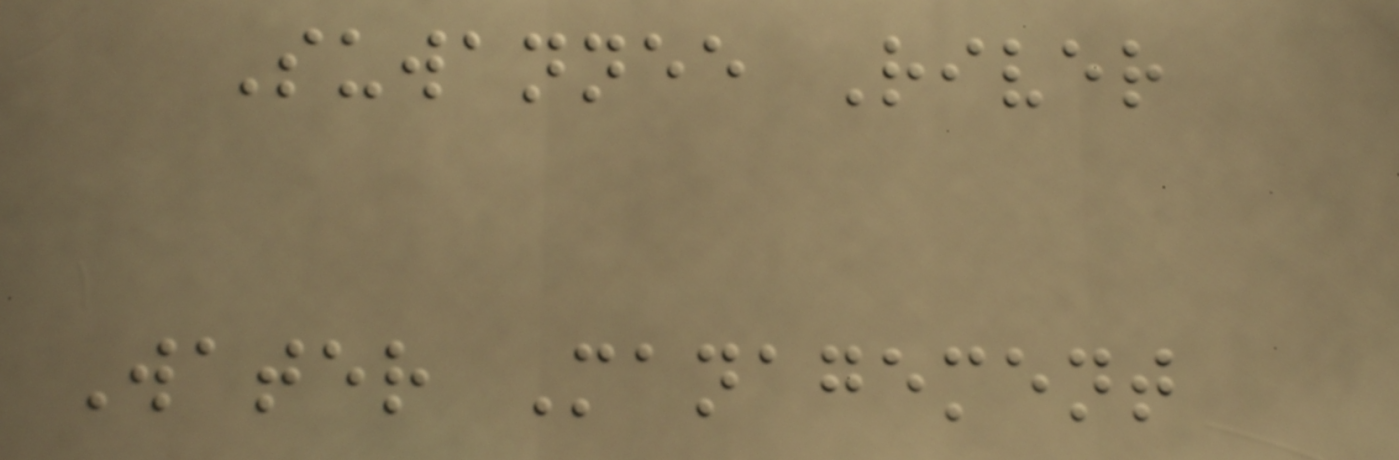Suwannee River
Water Management
